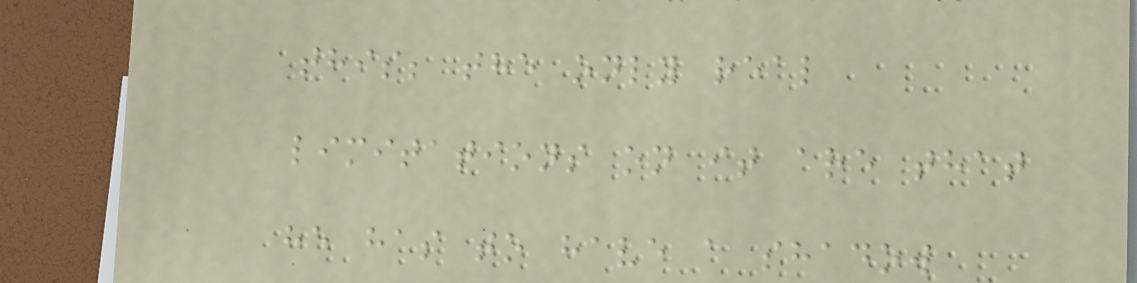this; the only real
limitations on it are that
he has to have a shadow
